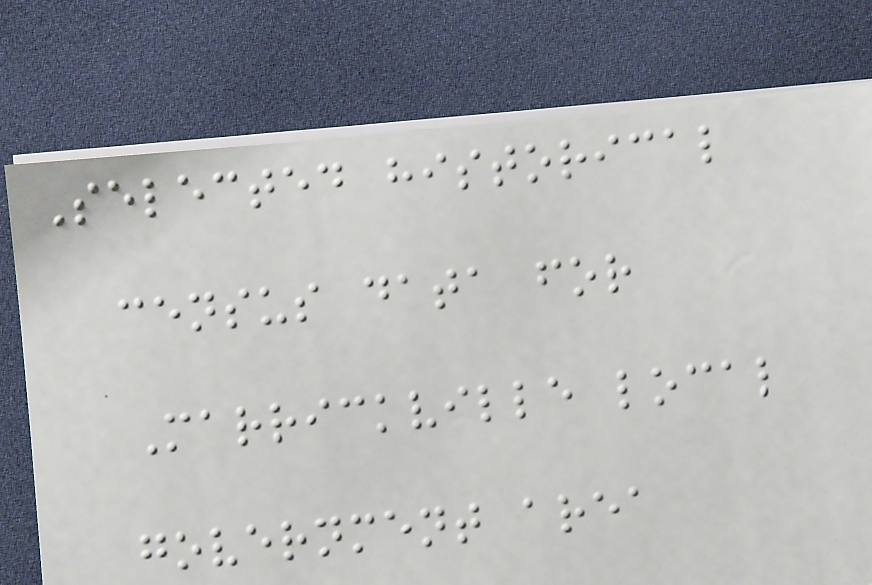Selected historical
census data for
Marrickville local
government area
